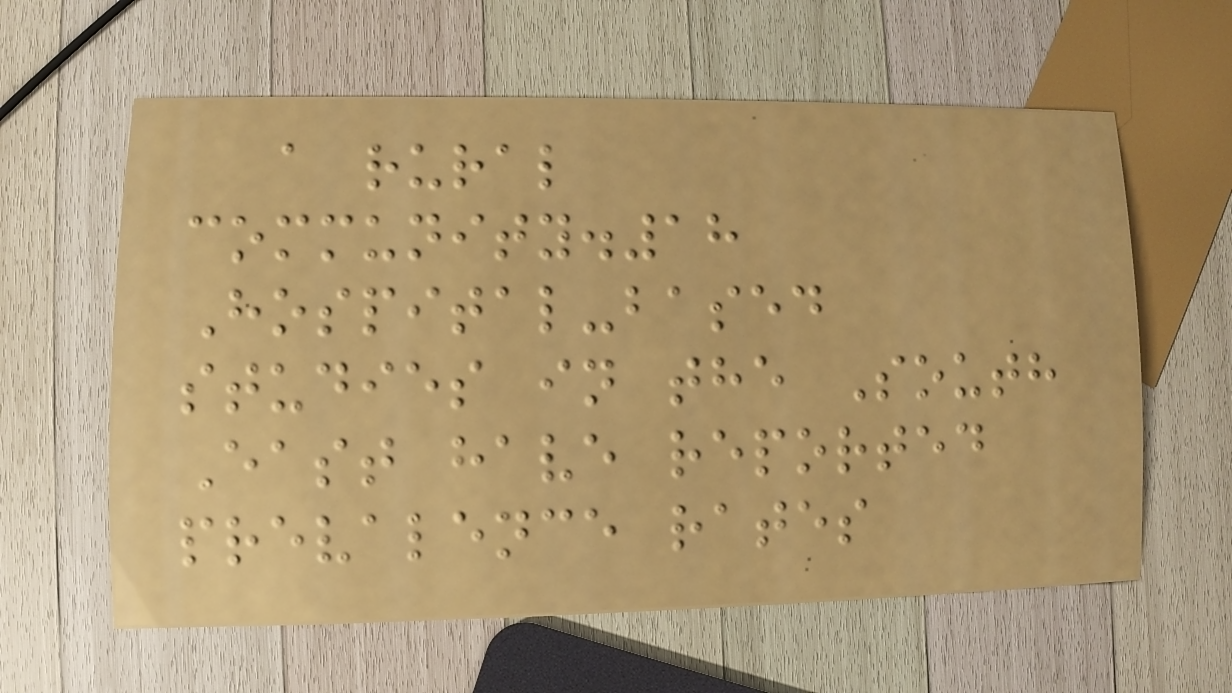a rural
community.18
Hospital-based
studies in the South
East have reported
prevalence rates
